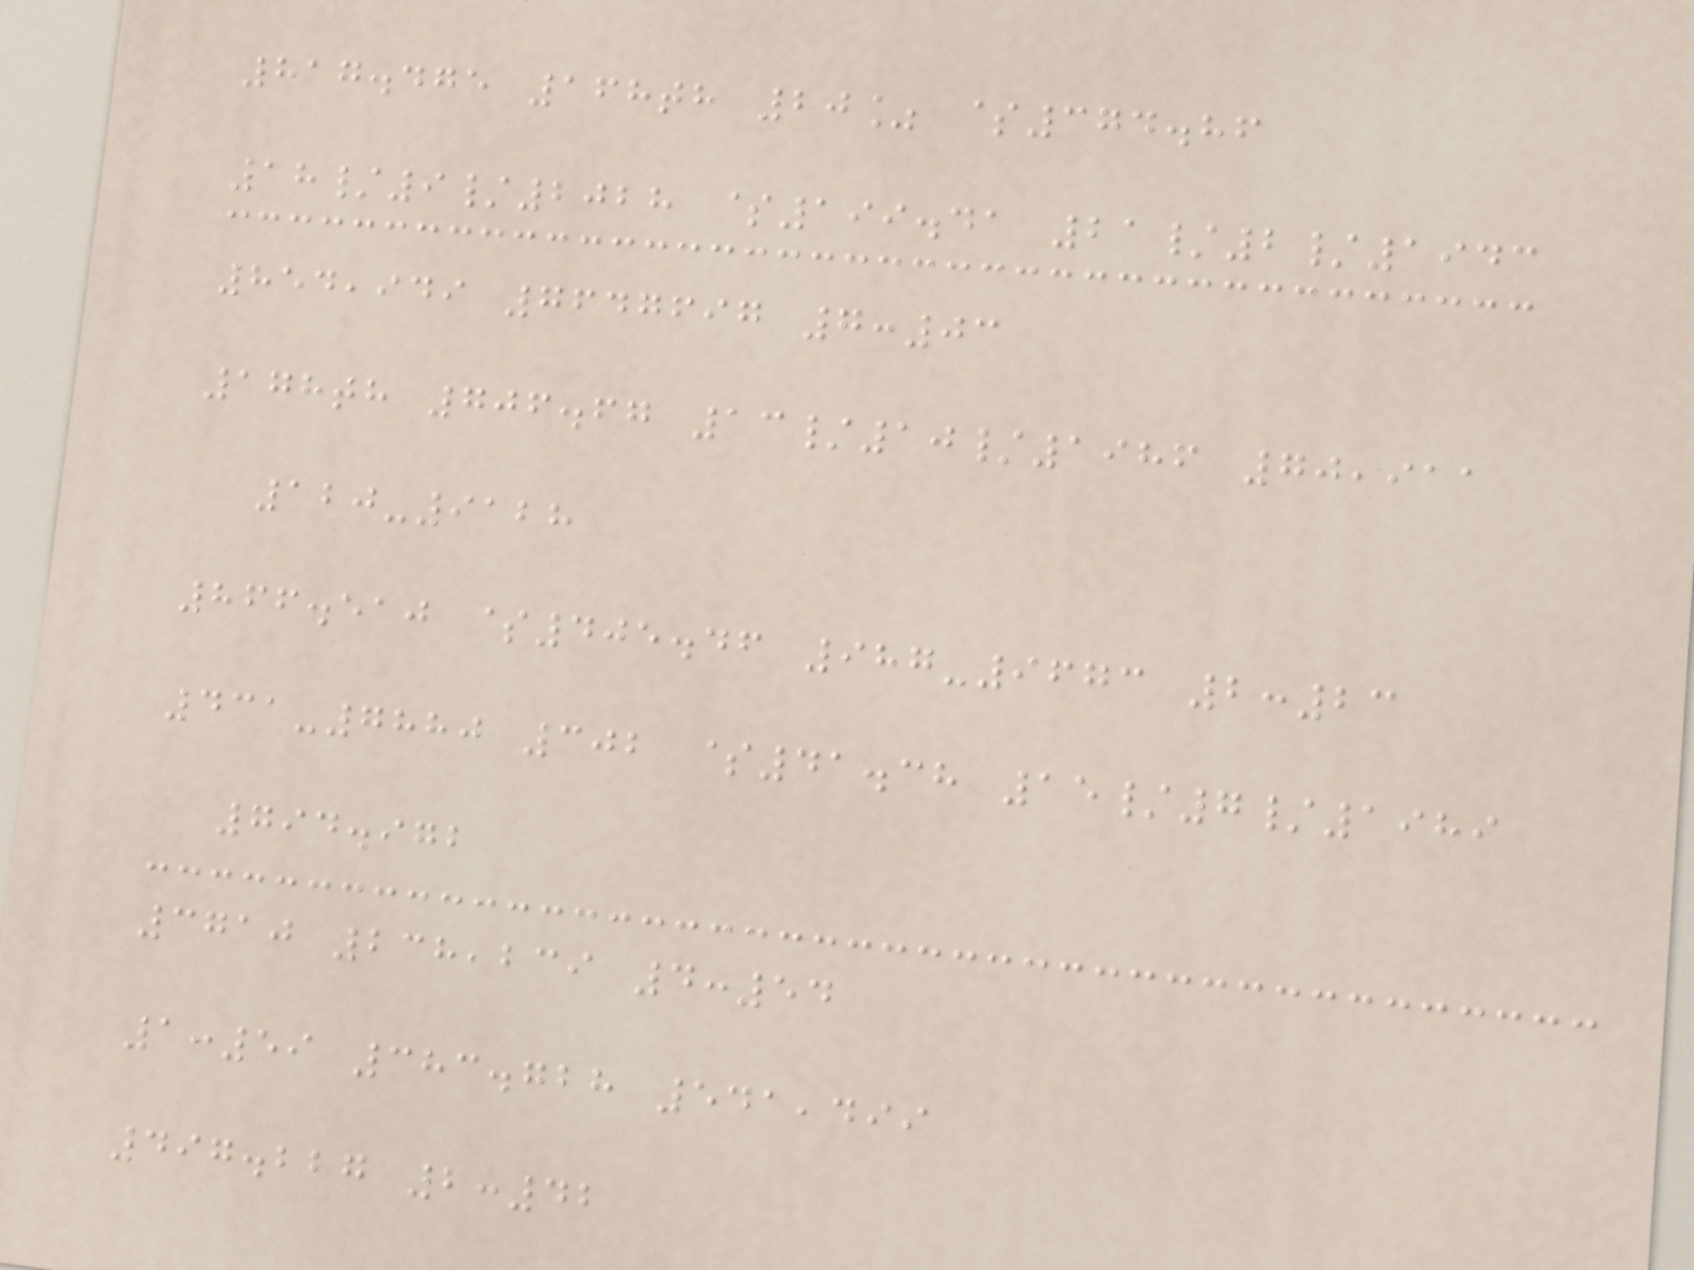817.475 168th 20% $374.86
18/9/2028 $199.41 21/2/1943
854,949 7647697 7:03
178th 706.67 13/10/1986 70,911
120-9128
866.510 $405.46 987-9673 2:23
431-7880 302 $41.38 15/7/1989
794.972
3710 238,239 4:54
1:59 383.728 541,499
497.227 2:42
